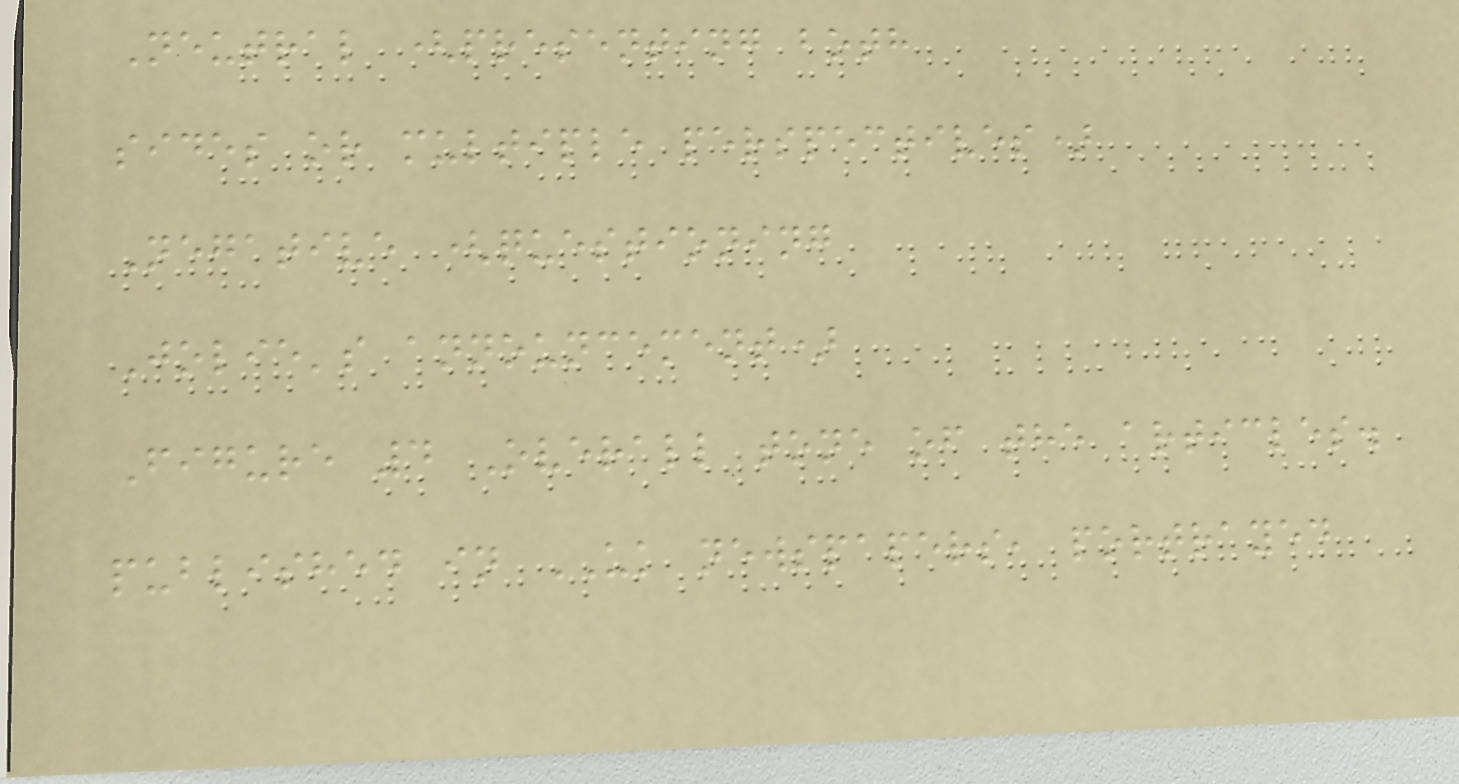Neutral (presenting both
sides or multiple perspectives)
Negative (questioning
Jolie's announcement)
Figure 4 Overall tone of the articles.
published in UK newspapers, portrayed
